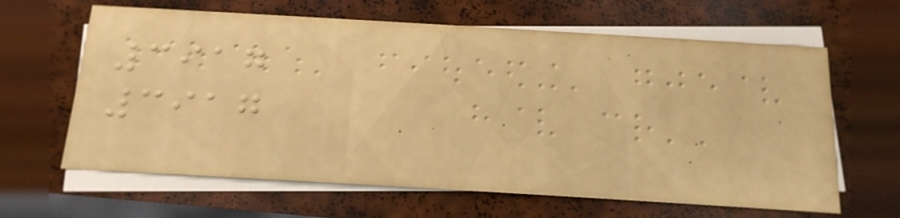3917
3917
